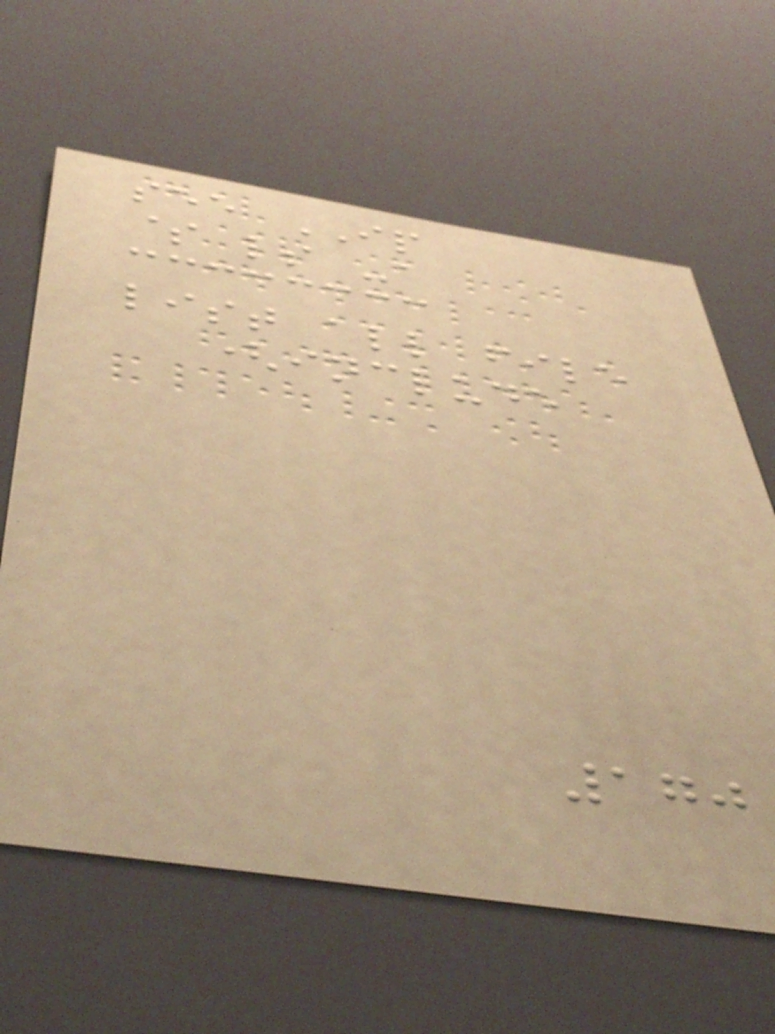see IP
$ ls -a
list all file
(include
170
